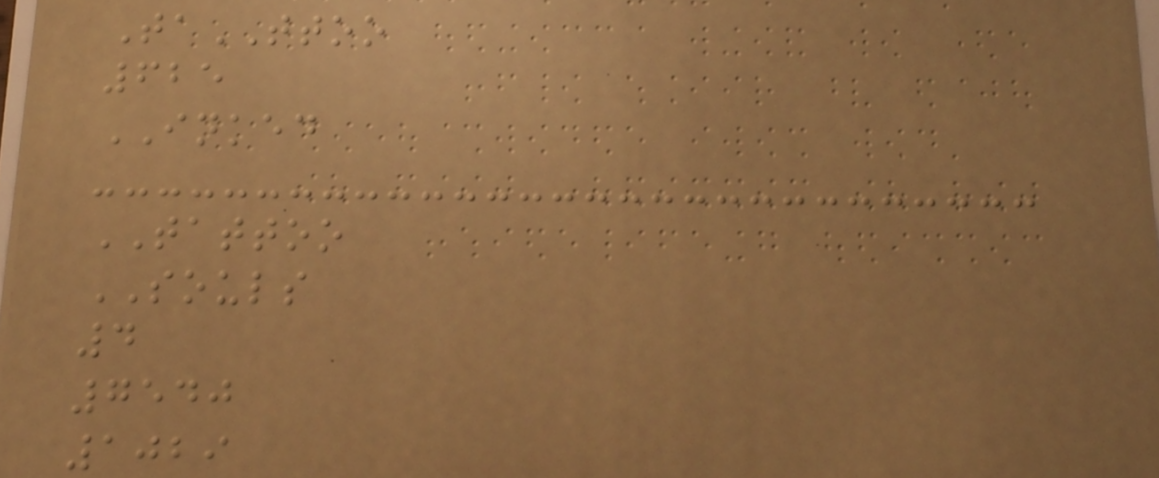TaTTOO
625
INKED
TATTOO
SOULS
4
7540
1029
